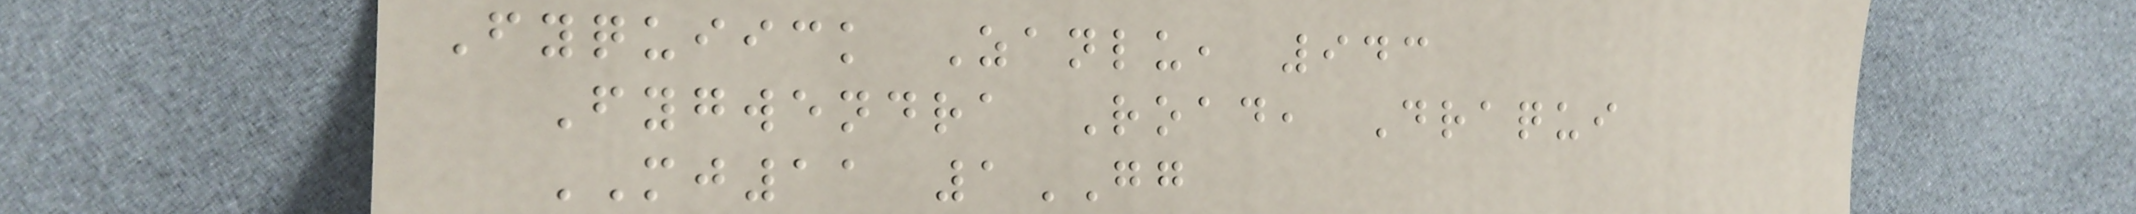Fyquiick Zanlu, 943
Fygwendra Road, Draqui
MJ11 1GG
